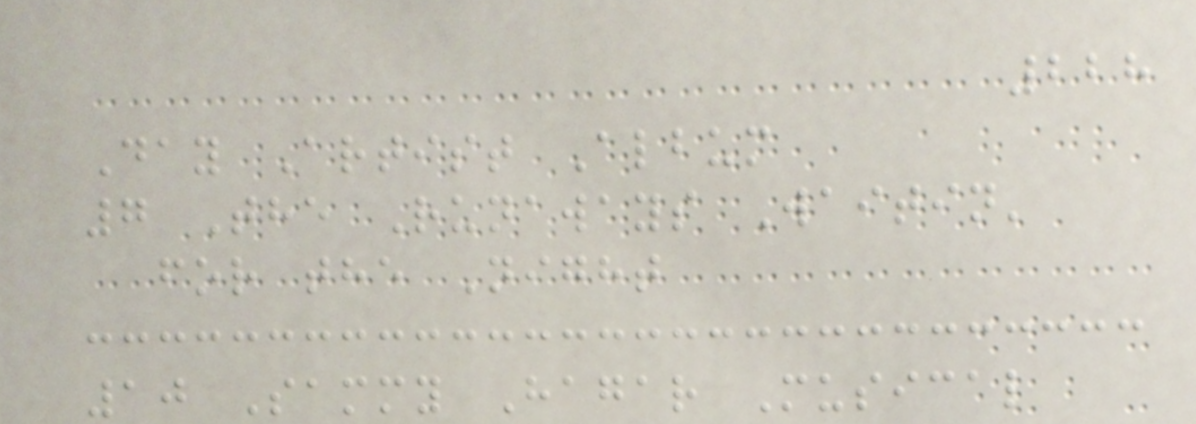228
Day Artist Album
7 The Runaways Waitin'
for the Night
10 Sammy Hagar Musical
